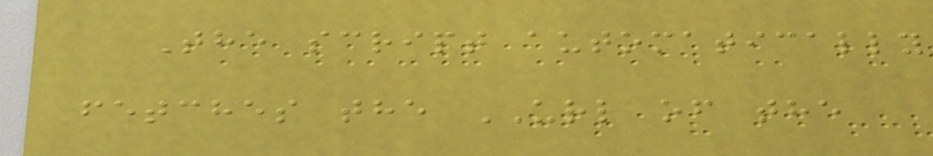The script automatically
fetches the URL of the
